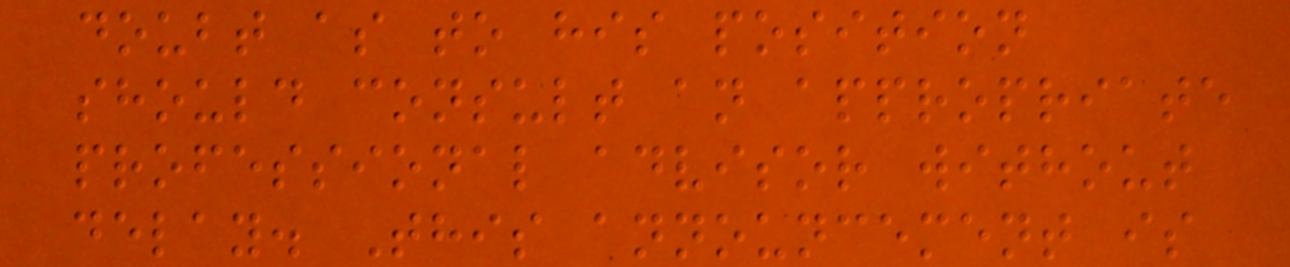doubt as to his position
should consult an appropriate
professional advisor without
delay. This announcement is
